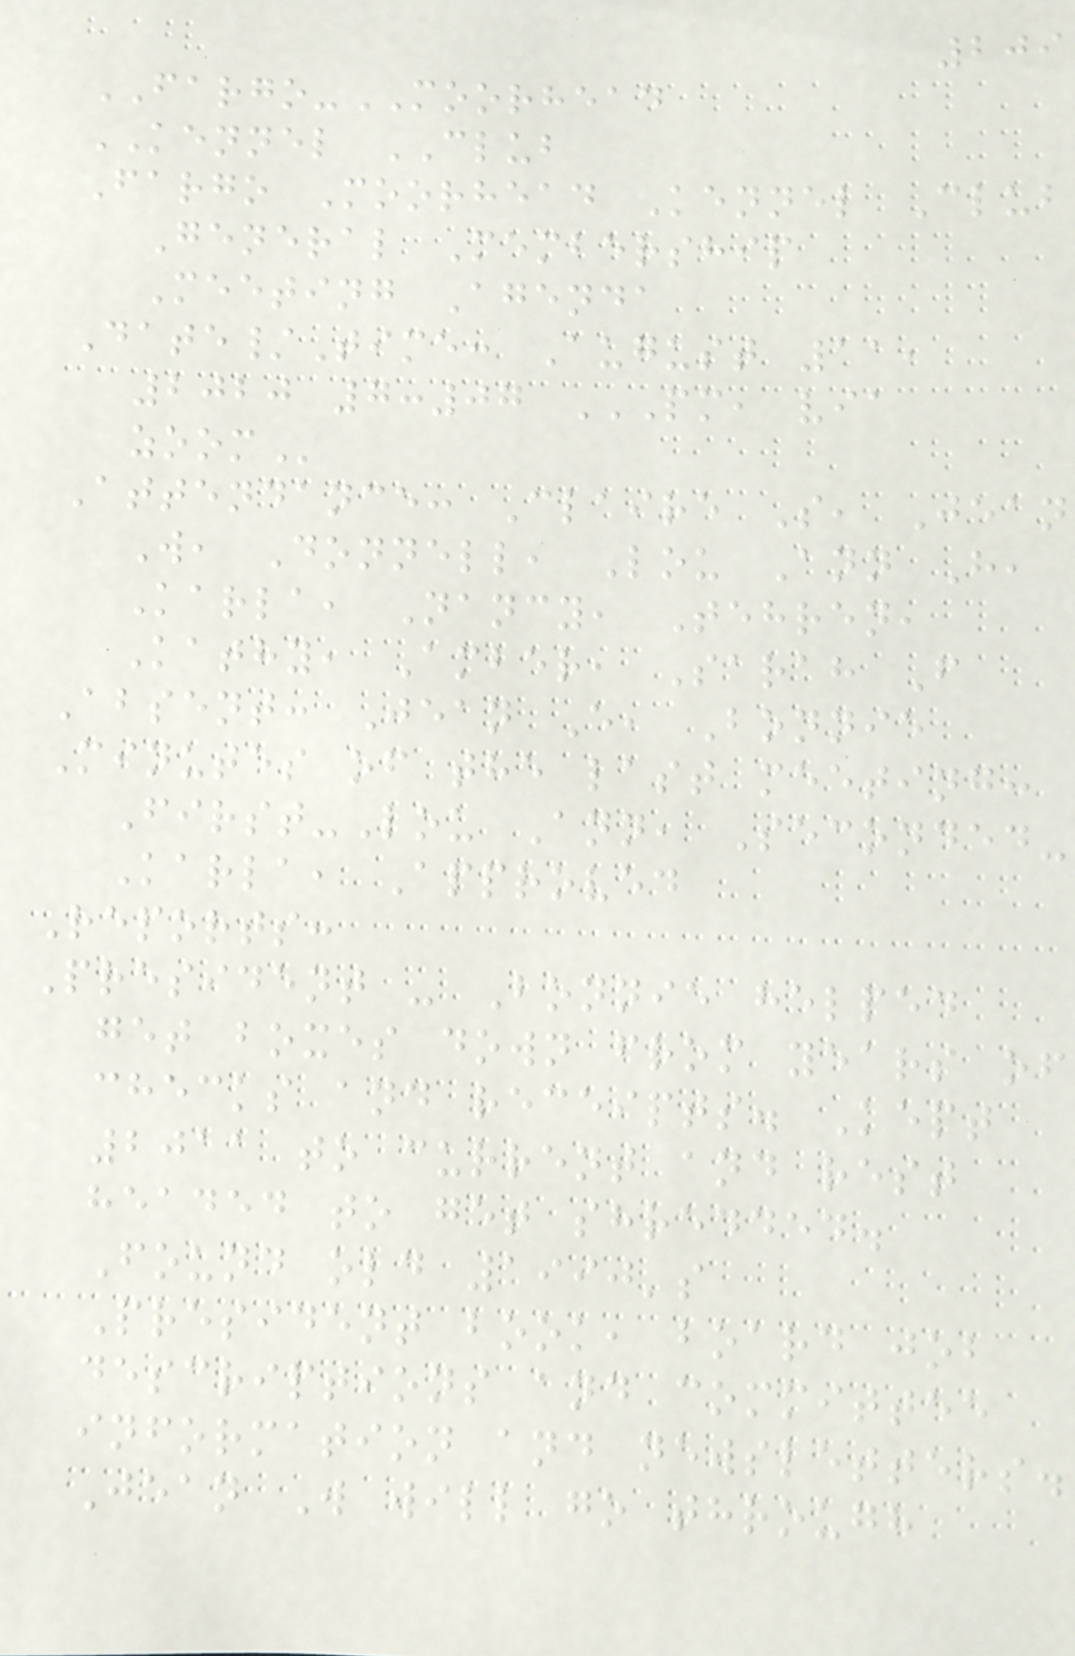209
FARGO-MOORHEAD
KENNEL CLUB
Fargo Moorhead Kennel Club
General Membership
Meeting Agenda
Date/Time: August 11,
2020 7:07 PM, VIA
ZOOM
Attendance: Claire S, Jean
W, Donnell, Lou Ann H,
Karla, Nancy, Tehren,
Kathy, Amber, Sarah F
Absent: Jean E, Bonnie
Minutes of the last meeting:
First-Lou Ann, Seconded-
Karla, Approved
Reports:
President - Bonnie helped
get boxes down from years of
checks and receipts. Kept
2011 to current and rest
headed to get shredded.
Found old 1990's
President book, board job
descriptions and committee
information and newsletters.
Jean W will go through
